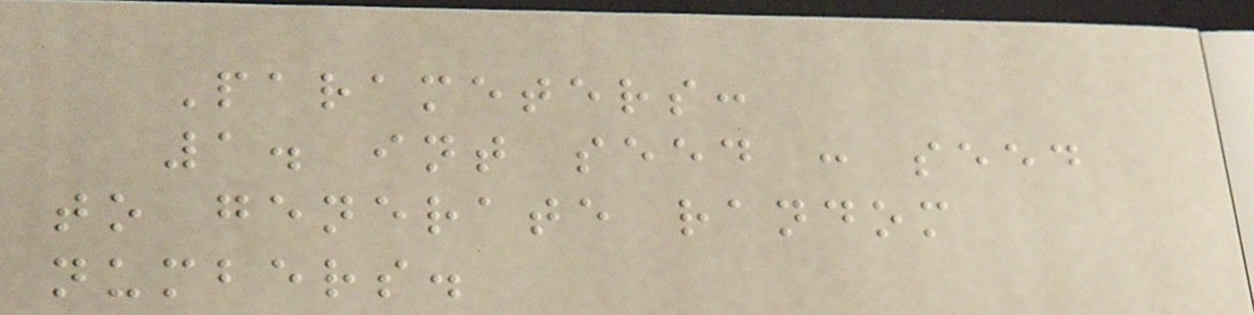Parameters:
1. int seed : seed
to generate random
numbers.
